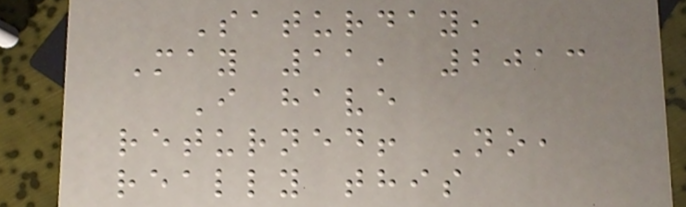Saturday,
May 11, 2013
I have
returned! No,
really this
